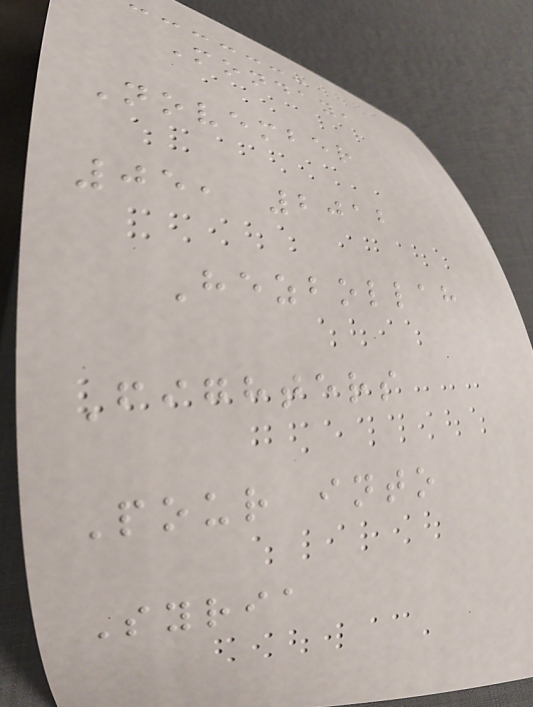Monday,
November
05, 2012
Hezbollah
Fighters
Pour into
Syria
